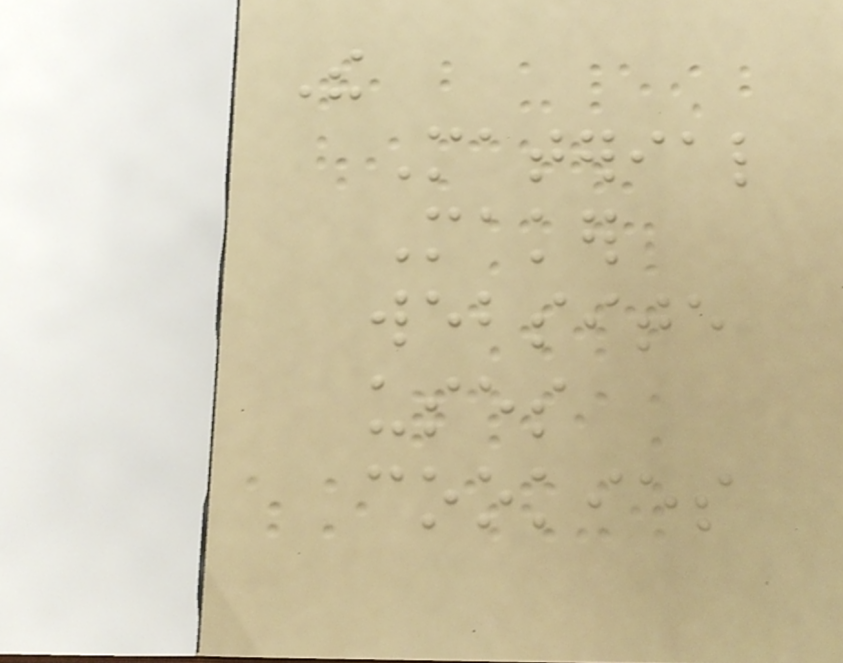The
Material
Maker
website
uses
cookies
